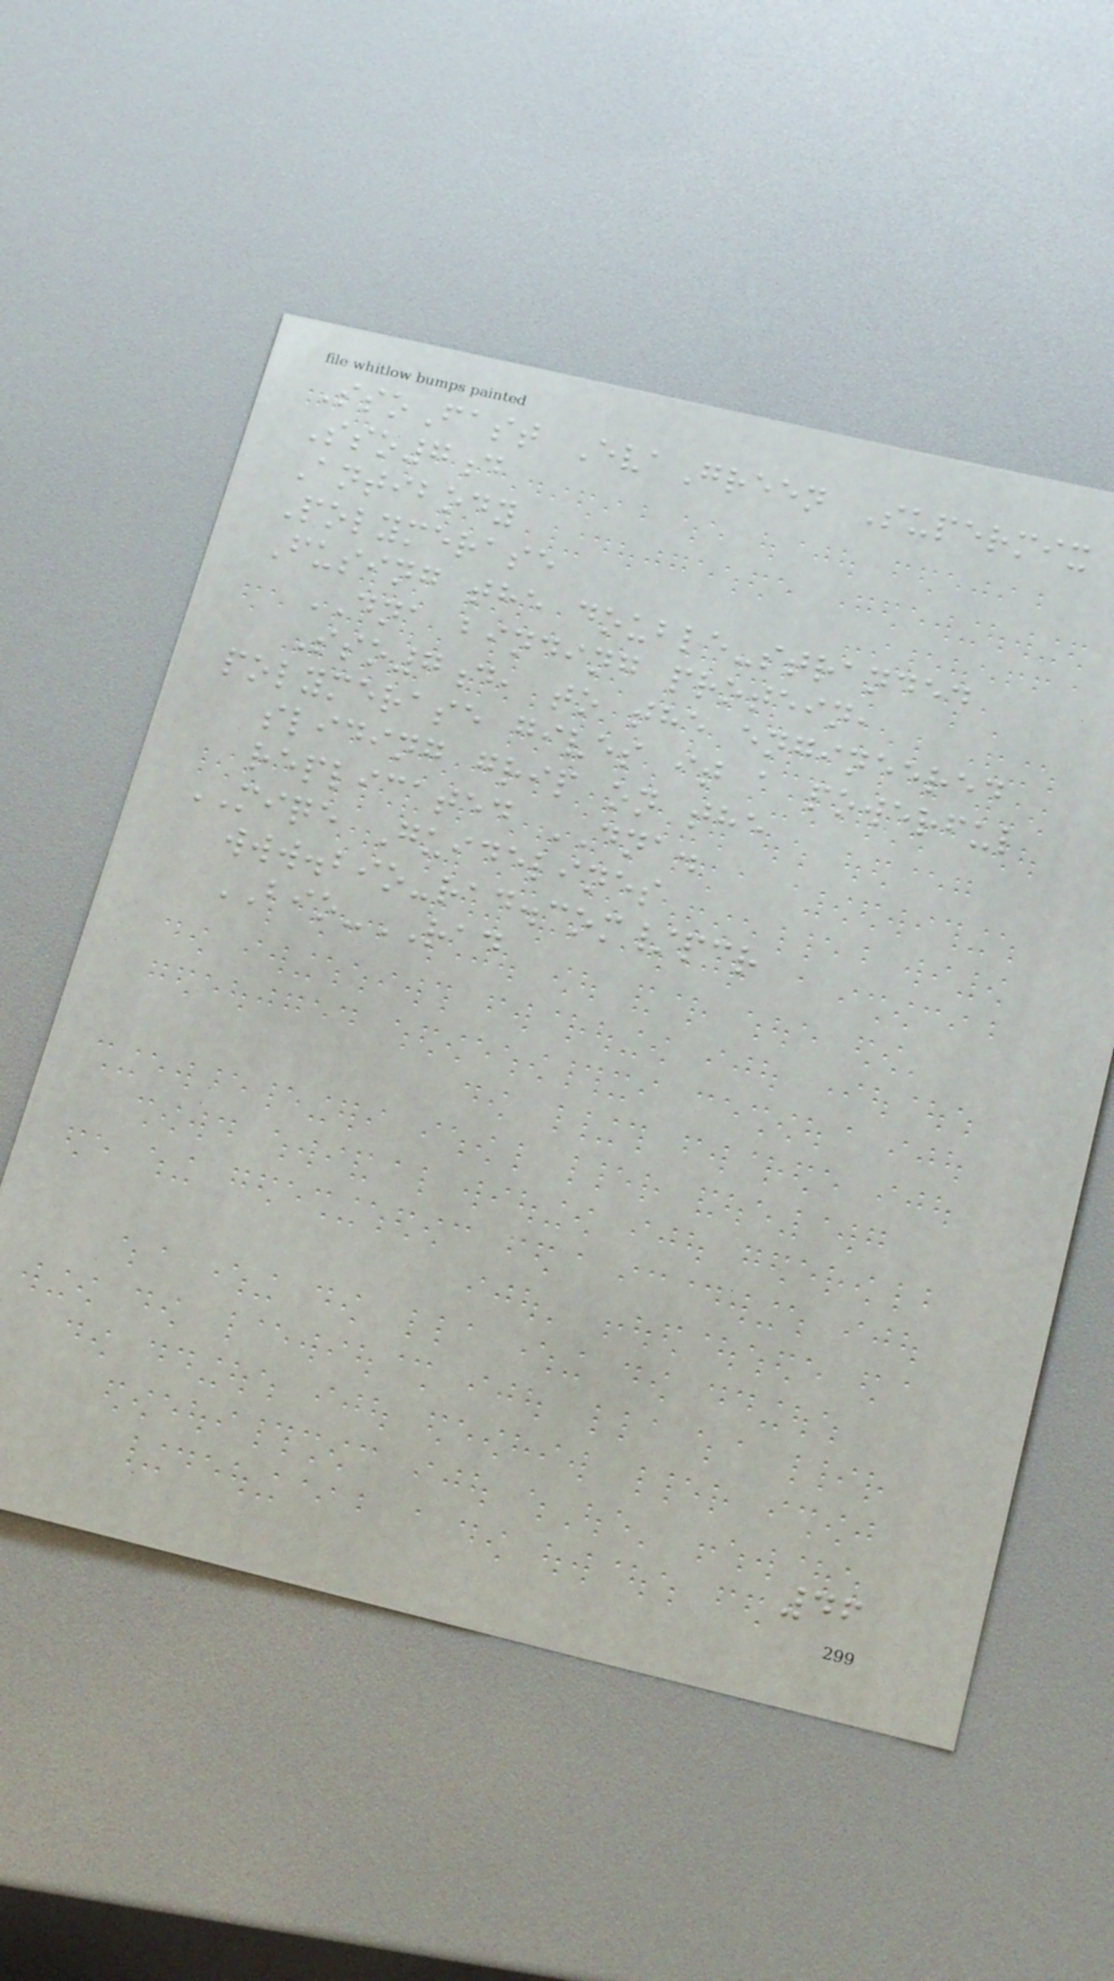SsoFast EvaGreen Supermix
Sso7d
Antibody
Polymerase
Fusing the double-stranded
DNA binding protein,
Sso7d, to the engineered
polymerase gives it a powerful
sliding grip on the
replicated DNA.
MIQE Guidelines
www.bio-rad.com/pcr
BIO-RAD
46
